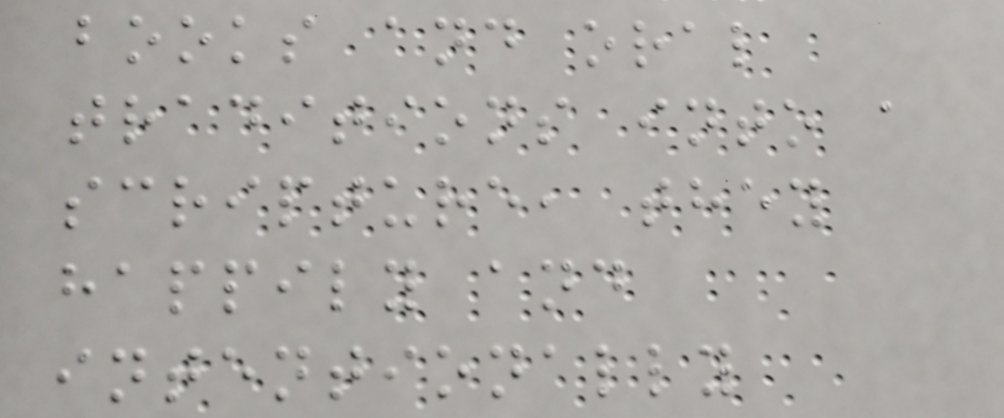books and oral
traditions into a
scripture, they
happily and
intentionally
